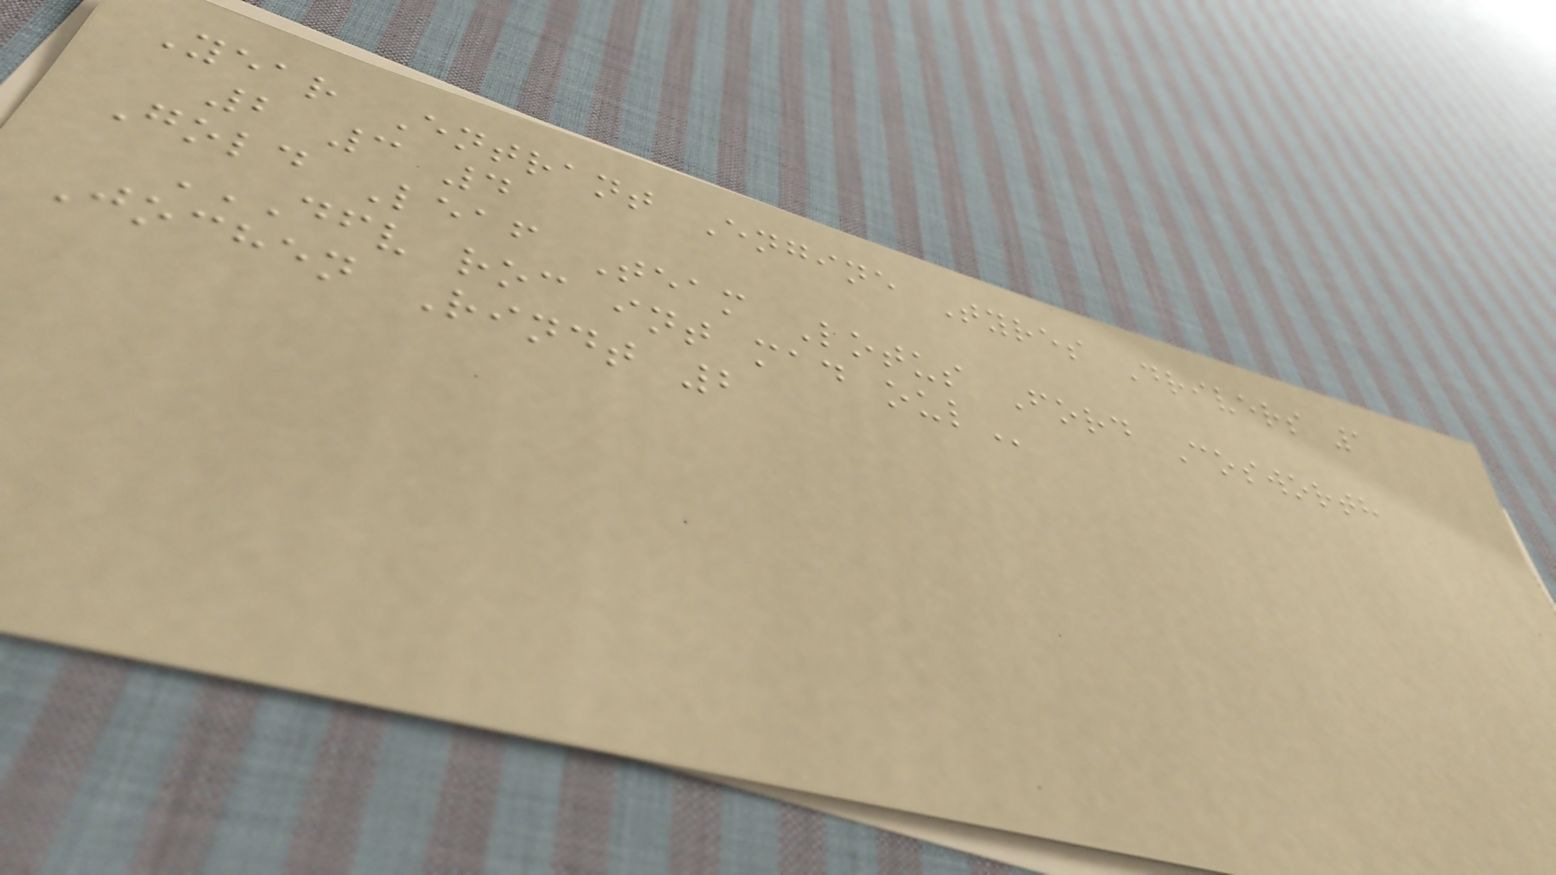Year Entrant Engine Tyres Drivers 1
2 3 4
Gold Leaf Team Lotus Ford Cosworth
DFV ROC INT MAD OUL
Jochen Rindt 2
